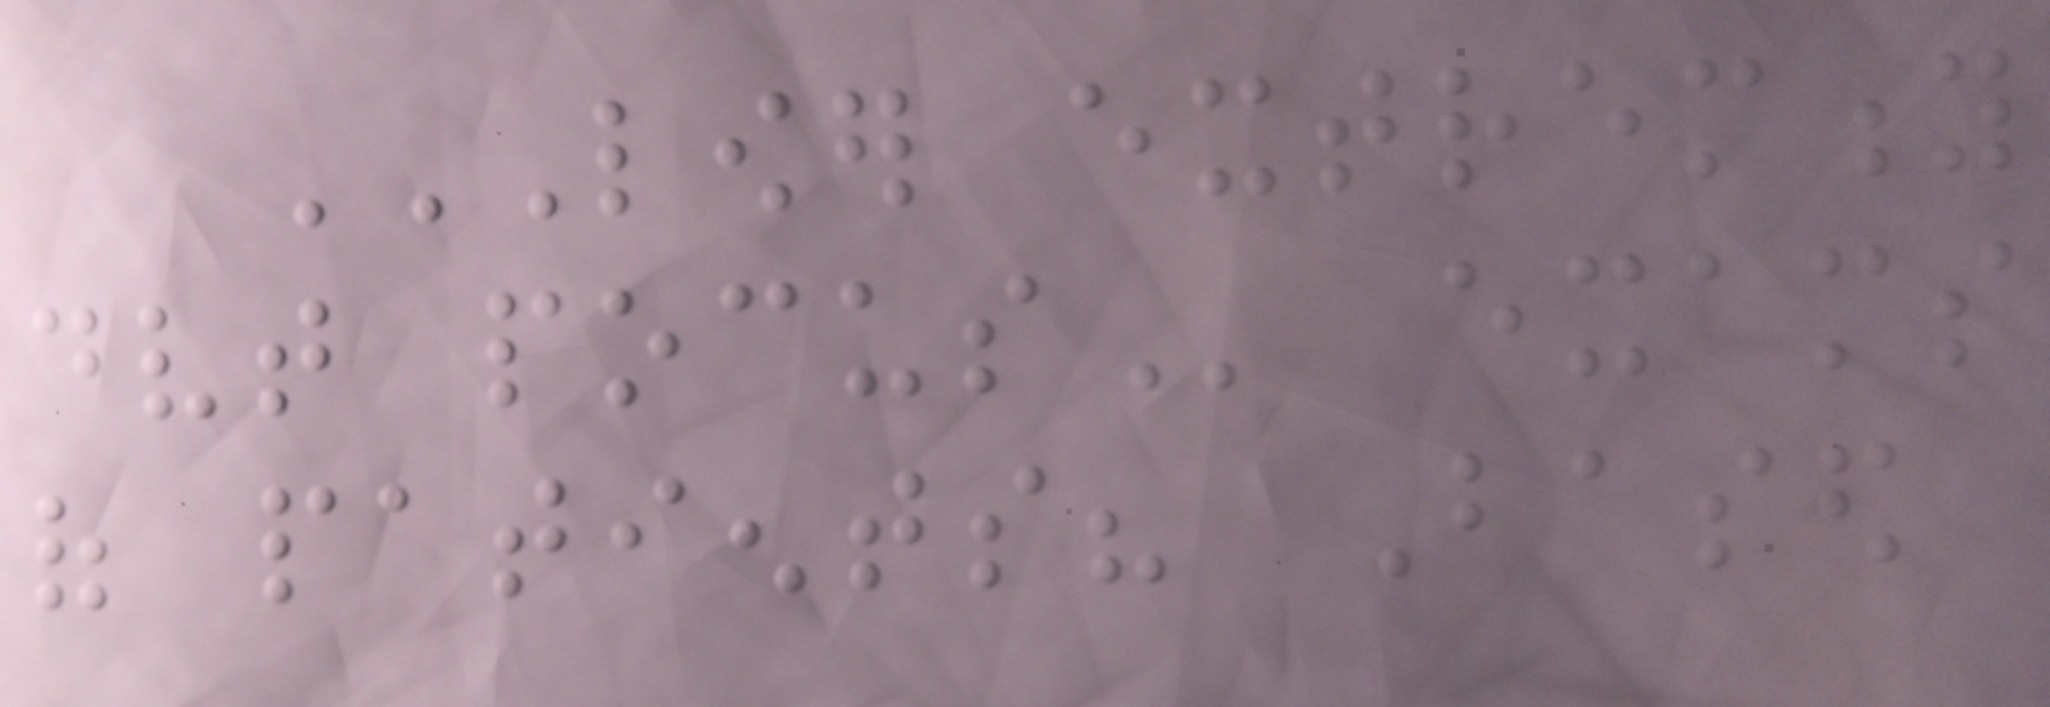LOWER EXTREMITY
DVT POCUS exams
of patients? Based
